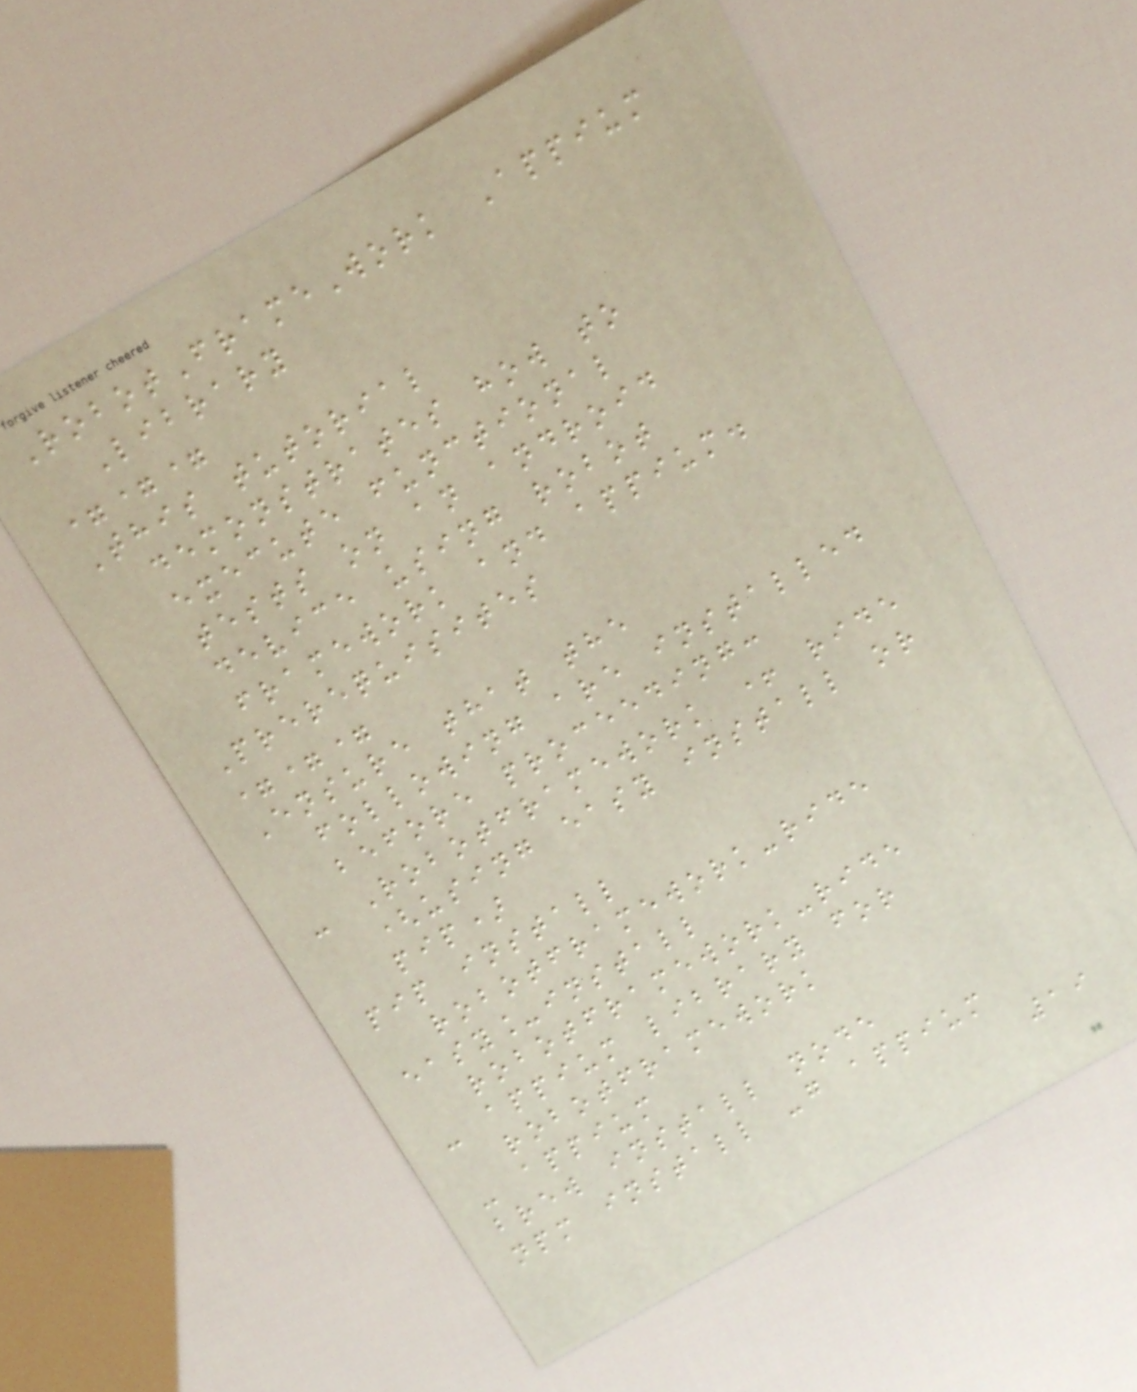RobotFrameWork Appium
Library
===
This tutorial
demonstrates how to
execute functional
tests on an android
device using robot
framework and appium.
Prerequisites
===
Ensure that the
following are installed
before proceeding:
- Robotframework + ride
(using easy install or
pip)
pip install
robotframework-ride
easy_install
robotframework-ride
- appium library for
robotframework
- appium
brew install node
npm install -g appium
19
